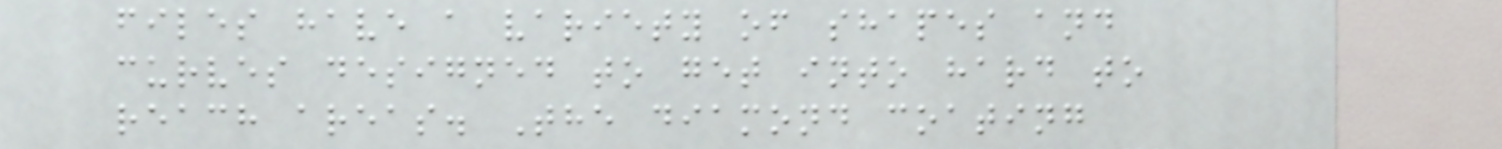files have a variety of shapes and
curves designed to get into hard to
reach areas. The diamond coating
